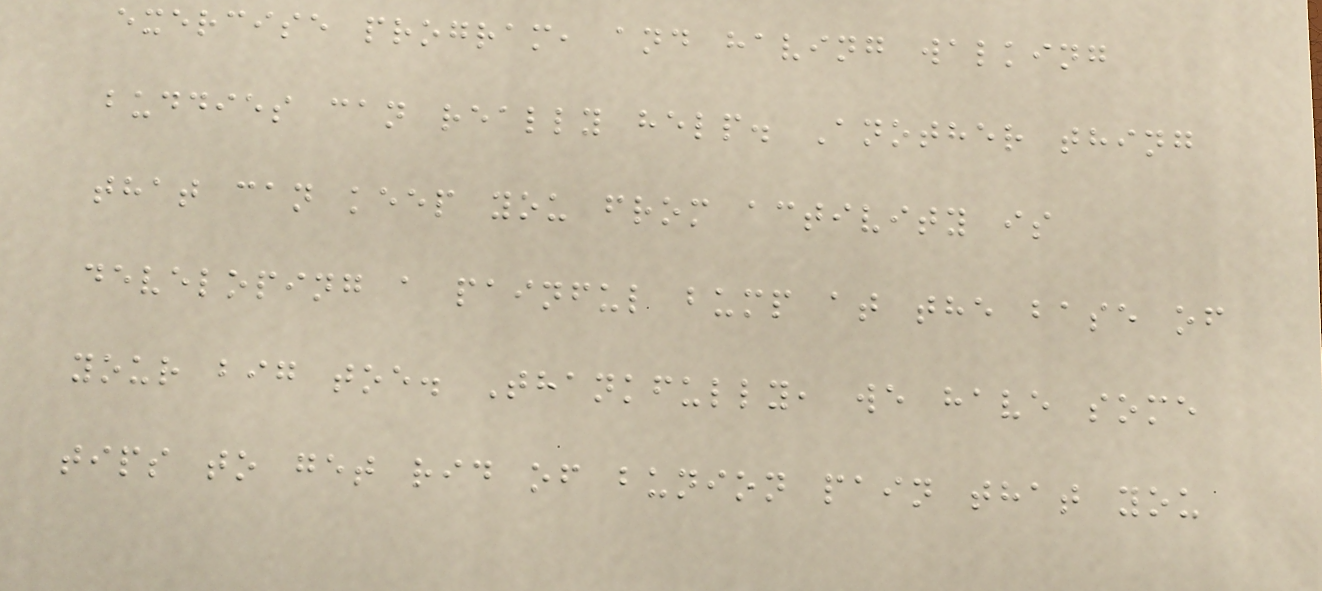exercise program, and having walking
buddies can really help. Another thing
that can keep you from activity is
developing a painful bump at the base of
your big toe. Thankfully, we have some
tips to get rid of bunion pain that you
